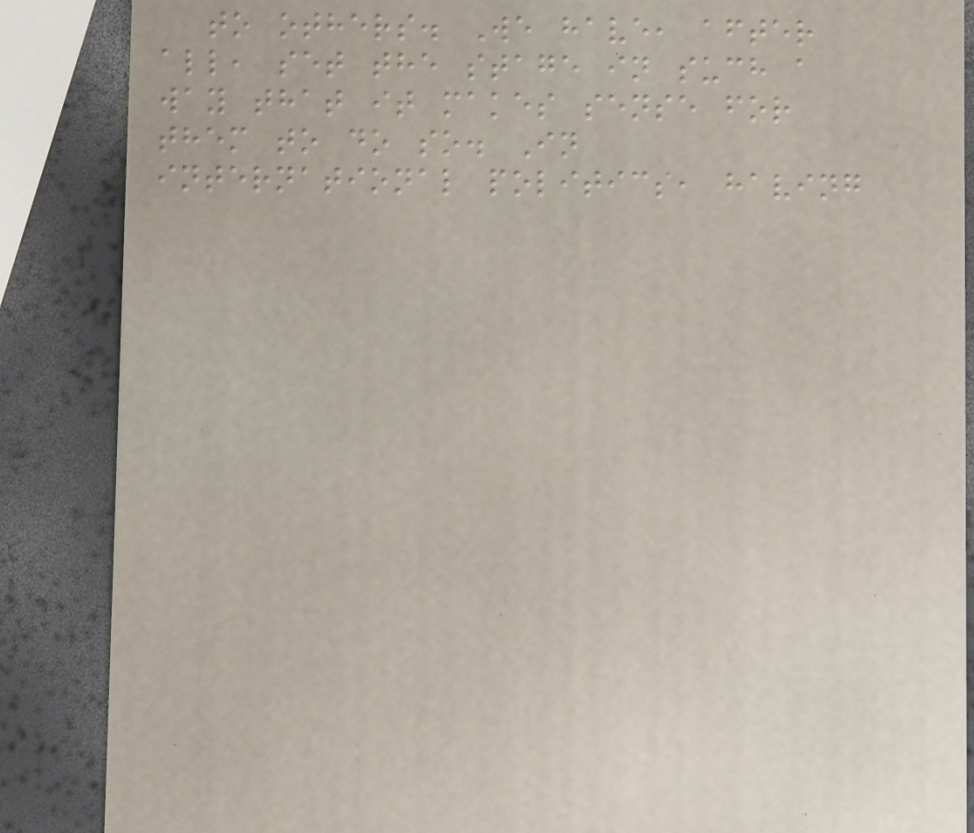to others. We have, after
all, set the stage in such a
way that it makes sense for
them to do so. In
international politics, having
